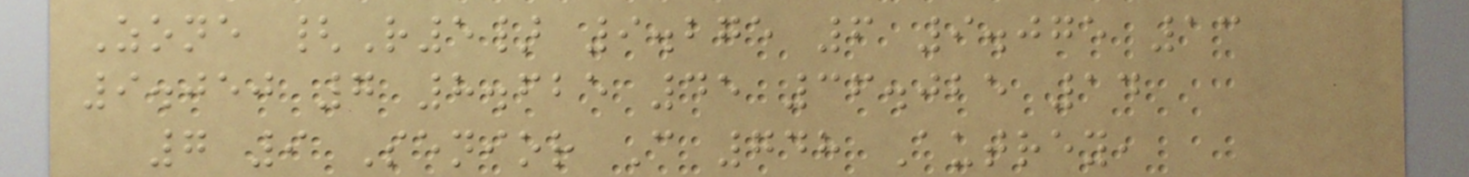Zone {R5} 9.275 6 9.075 13
9.050 7 8.625 45 36.025 14
7 9 Senior C 748 Autrey,
